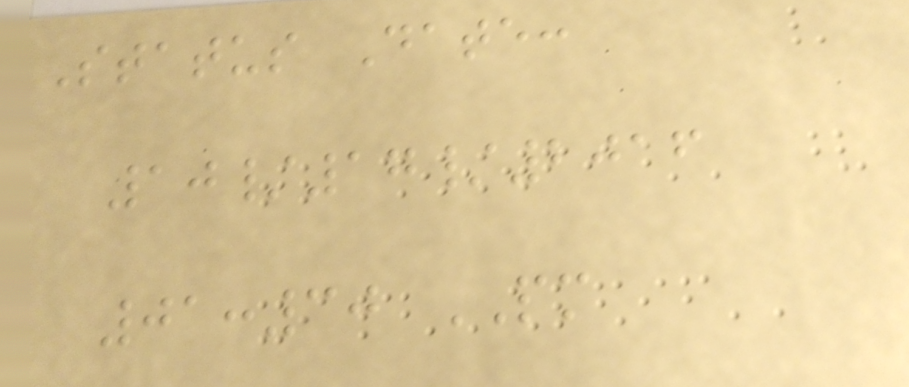Status Date:
10/17/2016
01:30 PM
